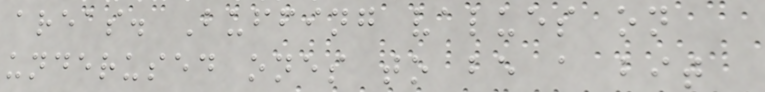areas. Buffing values on
underused ones to be a bit
